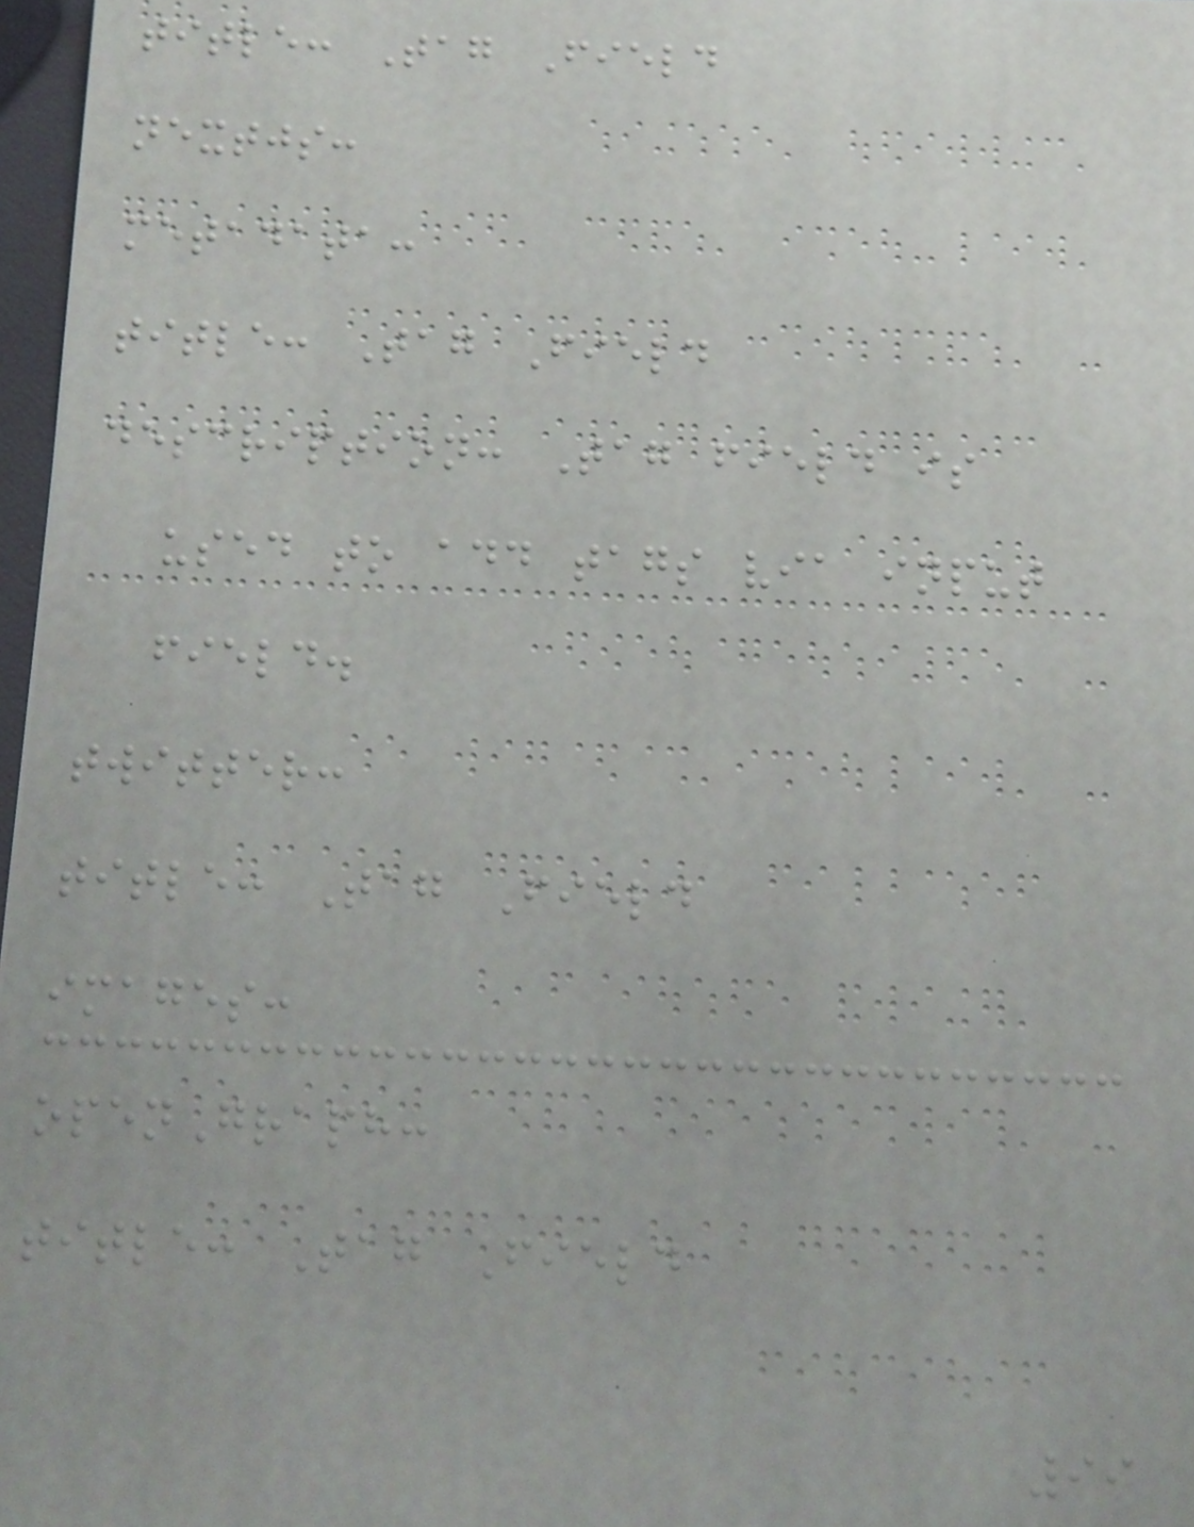title: Tag Field
nextjs:
metadata:
title: Tag Field
description: Tag field is
used to add tags via input
field.
twitter:
title: Tag Field
images:
openGraph:
title: Tag Field
99
